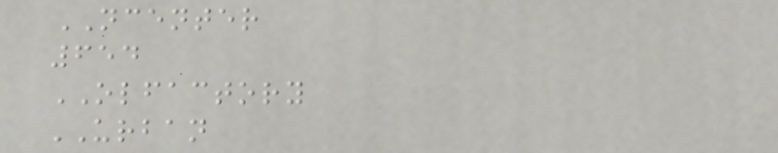NCENTER
654
OLFACTORY
URBAN
